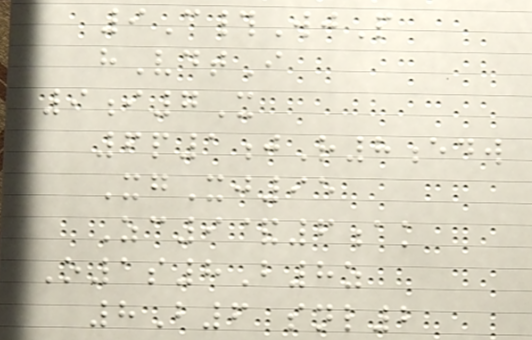9C#WjP
hVdtI
9i7X
6p1jR8edw
XgXj95
Zc9&6ak
O1s8B8z
8B6 snl2
